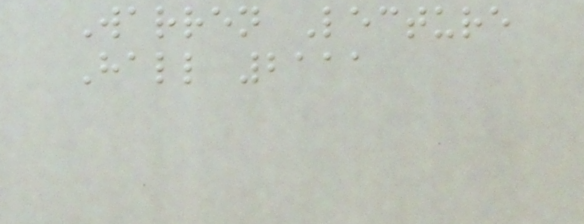Warren Lecture
Hall 2111
